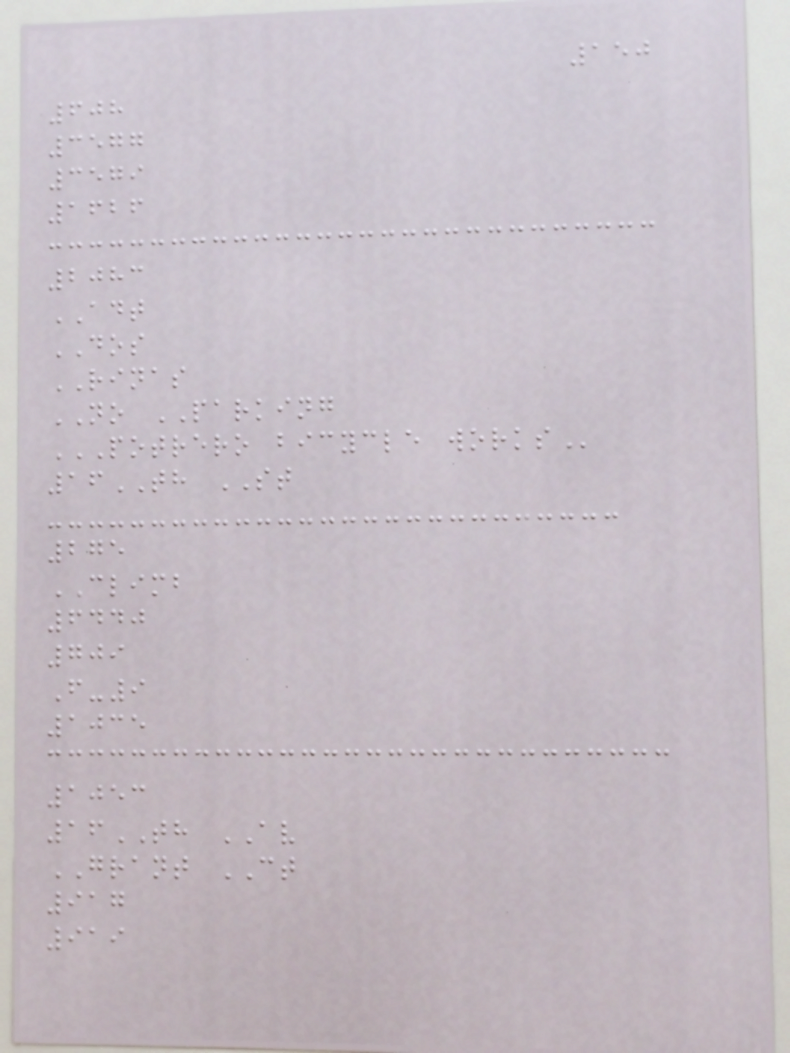150
608
3577
3579
1626
2083
ADT
DOS
RINAS
NO PARKING
POTRERO BICYCLE WORKS
16TH ST
275
CLIMB
6440
709
F-9
1035
1053
16TH AV
GRANT CT
917
919
